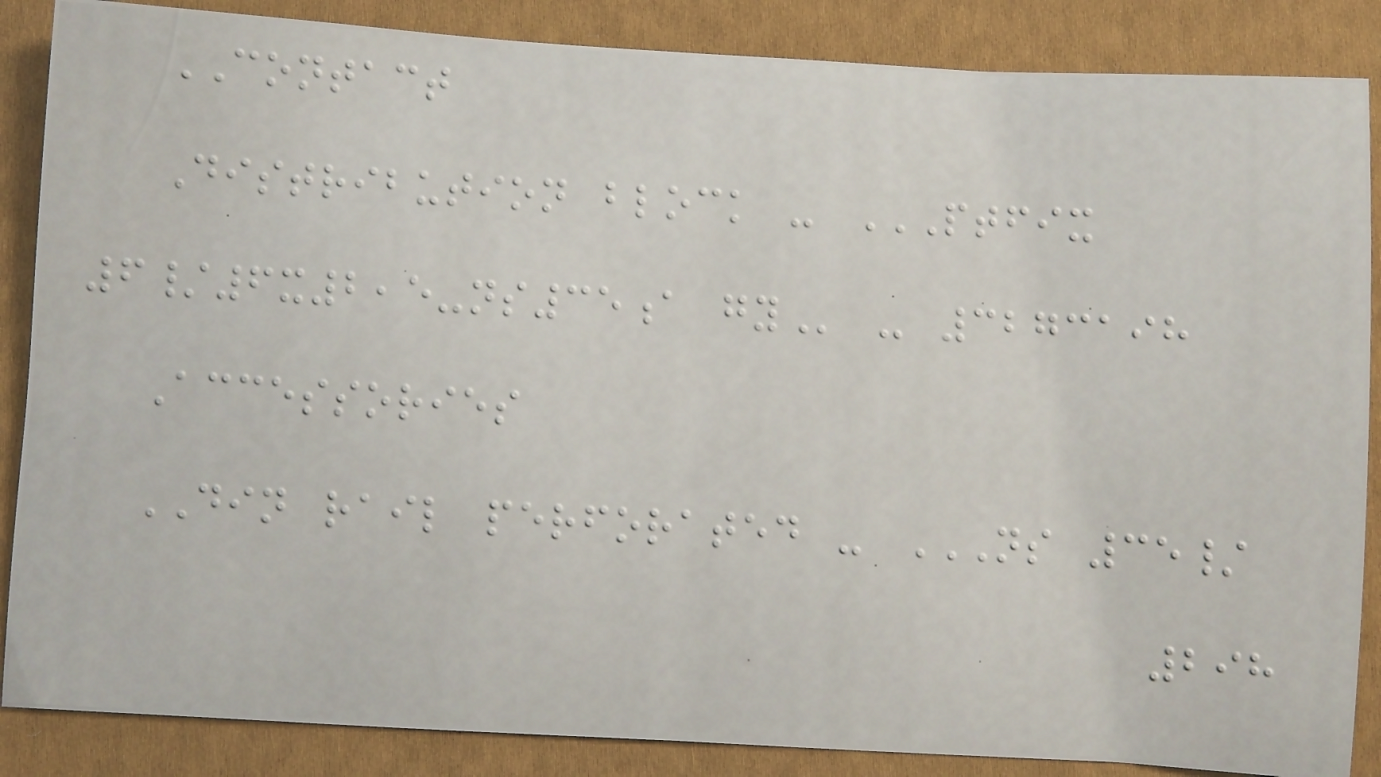CONTACT
Distribution block - PTFIX
6/6X2,5-NS35A GY - 3273198
Accessories
DIN rail perforated - NS 35/
298
